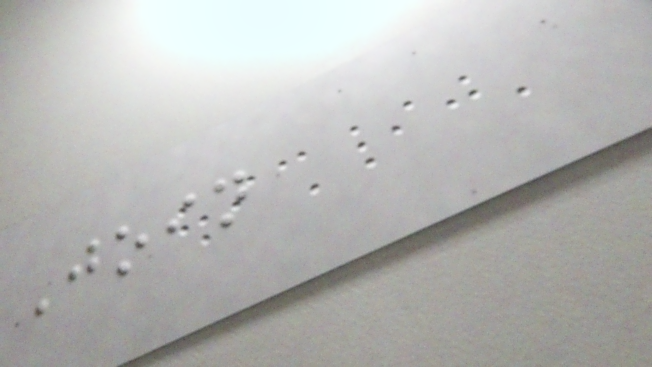Join
